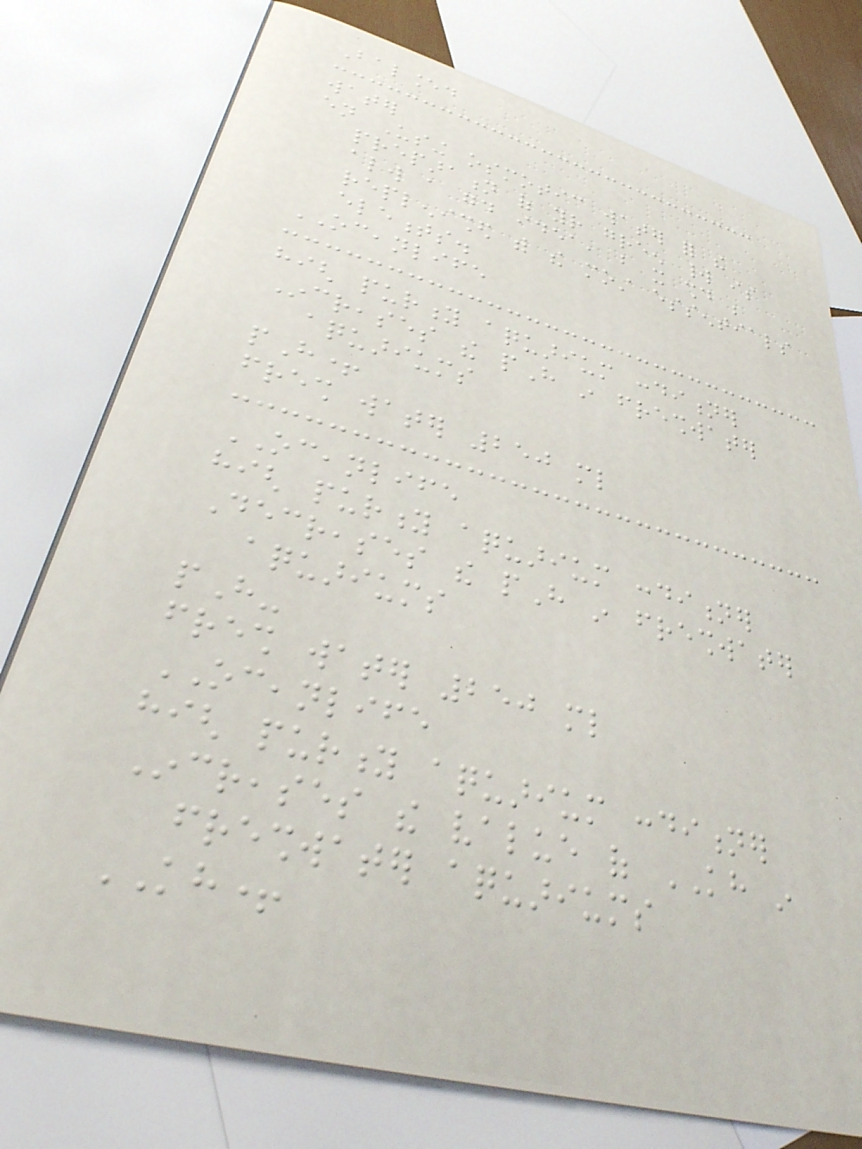Balanced
water
en Using osmotic water for the
preparation of your green world is
always a good idea, but it should be
replenished with the most essentials
elements.
OCEANLIFE
high purity aquarium conditioner
Increases the pH in freshwater
aquariums
pH+
fresh water 250 ml
OCEANLIFE
high purity aquarium conditioner
Decreases the pH in freshwater
aquariums
pH-
fresh water 250 ml
OCEANLIFE
high purity aquarium conditioner
Increases the value of KH in
freshwater aquariums
KH+
